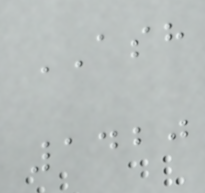ASH
1420
